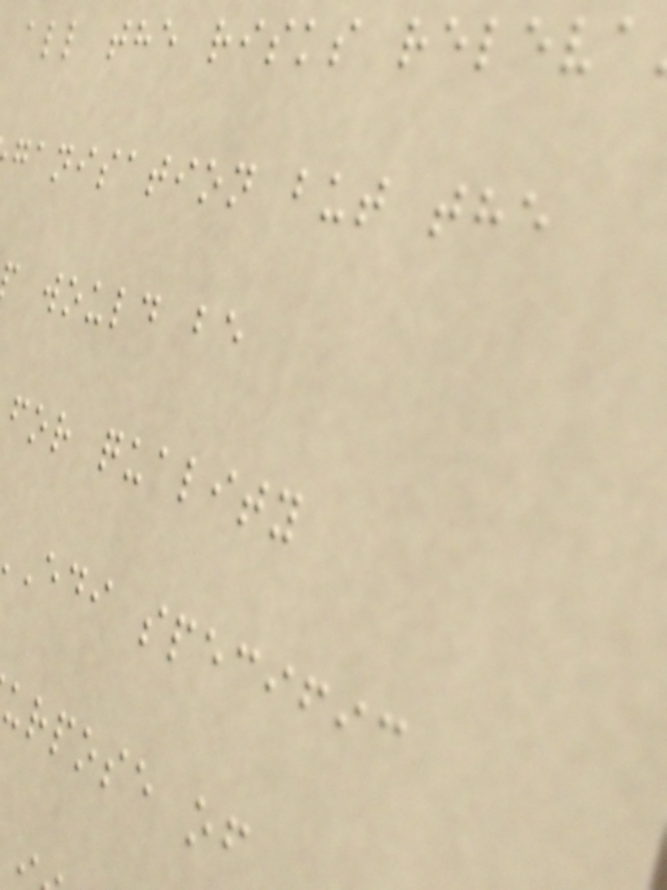all the risks releva
ganisation but the
would be
for quality
edi specific
urpose of
